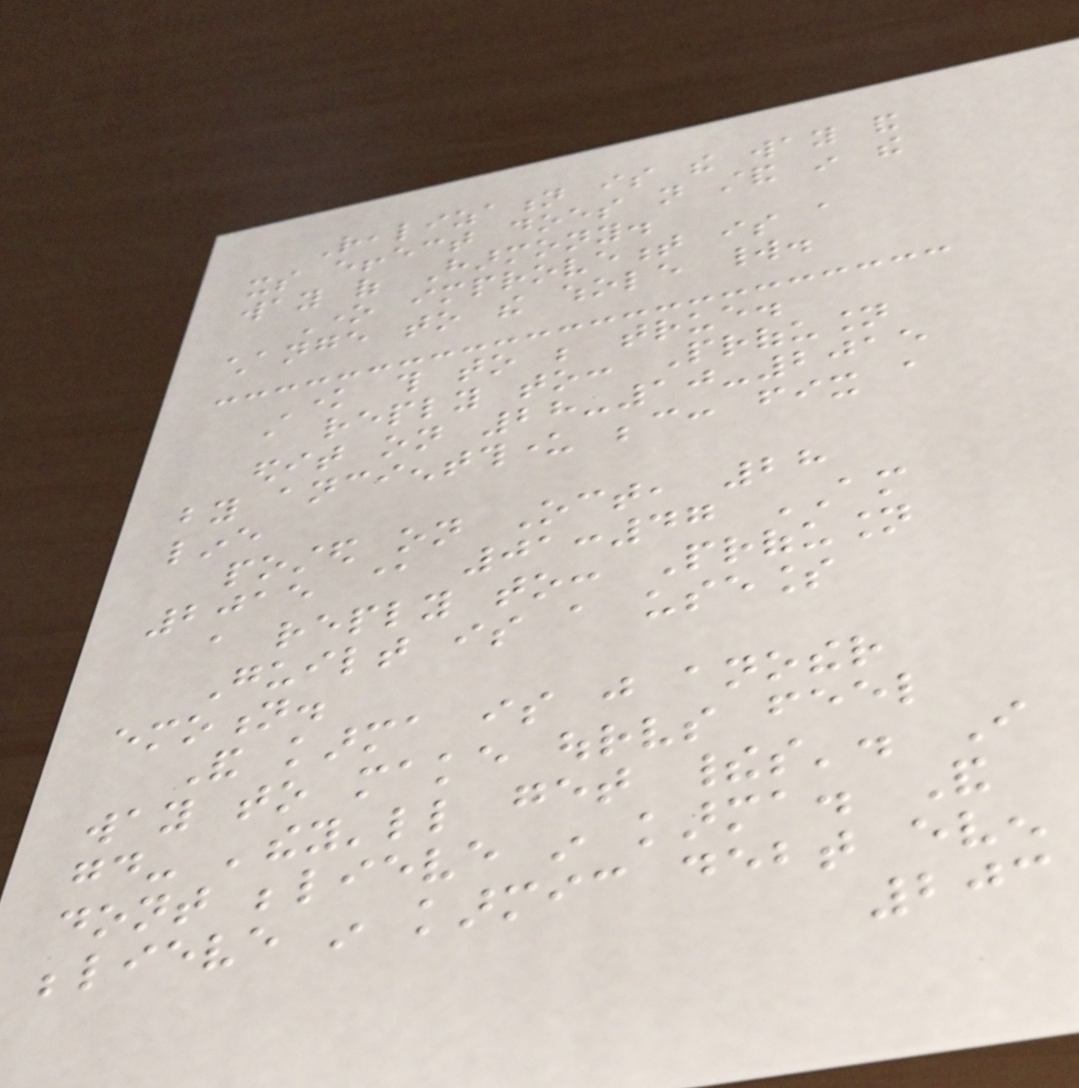Realization is the way and
its effect does not stand in the
way of Harmony.
One improvement is a
change to the whole world.
Know this to be true.
a reply to: Profusion
edit on 28-10-2015
by ancientthunder because: fix a
line
posted on Oct, 28
2015 @ 01:47 AM
a reply to: Profusion
Guilt is a useless
emotion.
And karma is just another
way to make ourselves feel
good- 'they'll get theirs'. I
dont believe in karma. And
believe in karmic debt even
203
